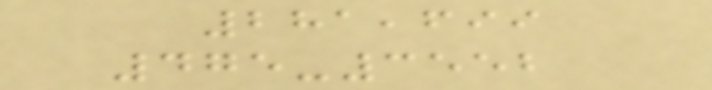281,699
475-3552
